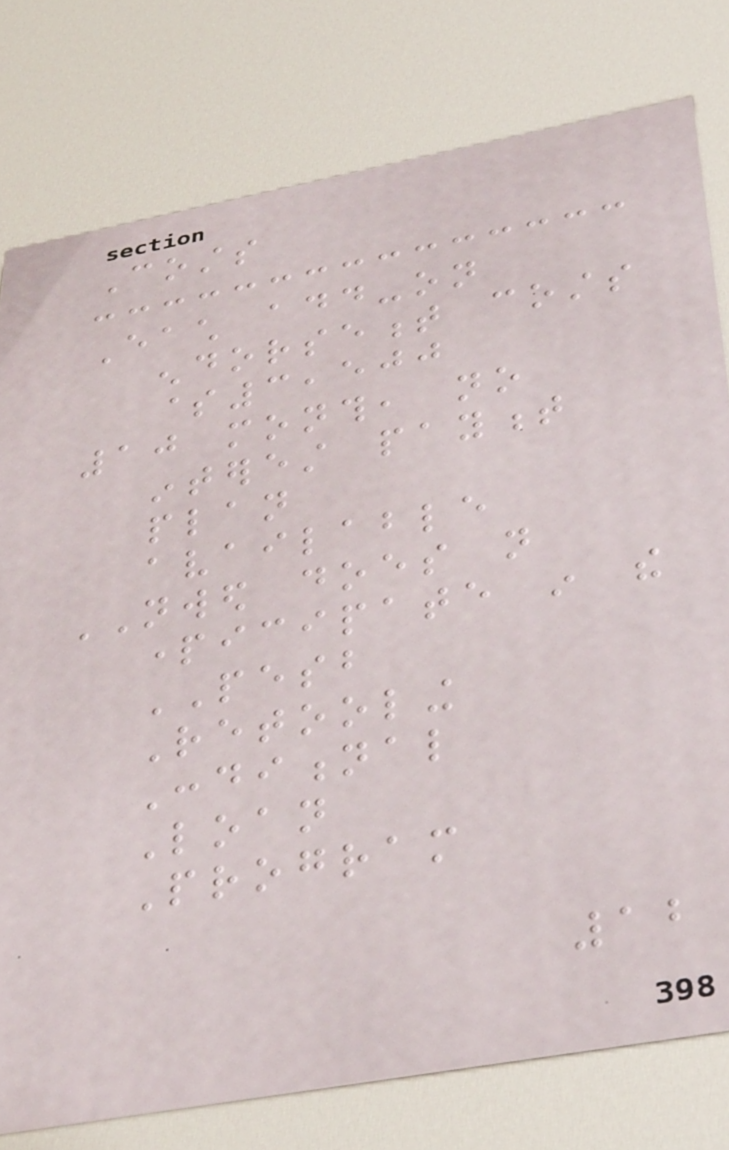Costs
Each add-on
endorsement costs
$3,500
10 month, no
interest payment
plan
available
NWED does not
participate in the
PESB
Retooling
Conditional
Loan
Program
12
